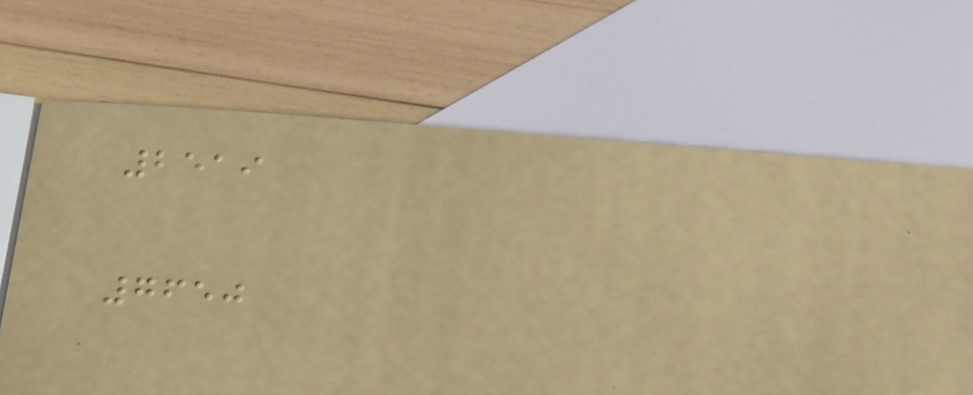2519
7650
